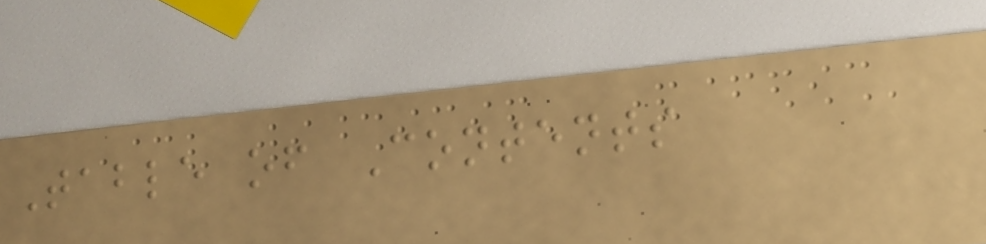Table of Contents
